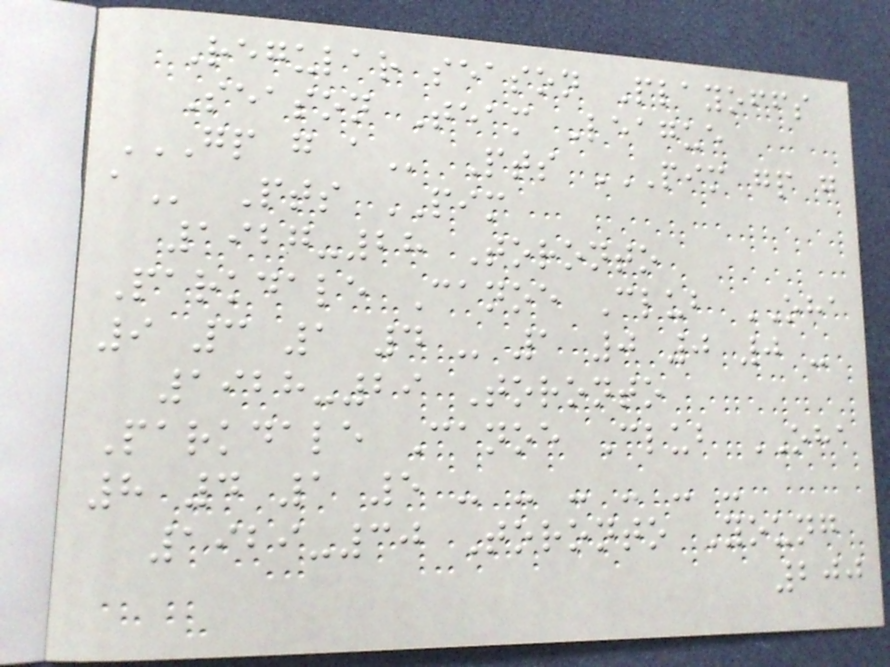Regular season Playoffs
Season Team League
GP G A Pts PIM GP G
A Pts PIM
1927-28 Toronto
Parkdale Canoe Club OHA
9 3 1 4 - 1 0 0 0 -
1928-29 Toronto
Parkdale Canoe Club OHA
8 4 1 5 - - - - - -
1929-30 Toronto Young
200
